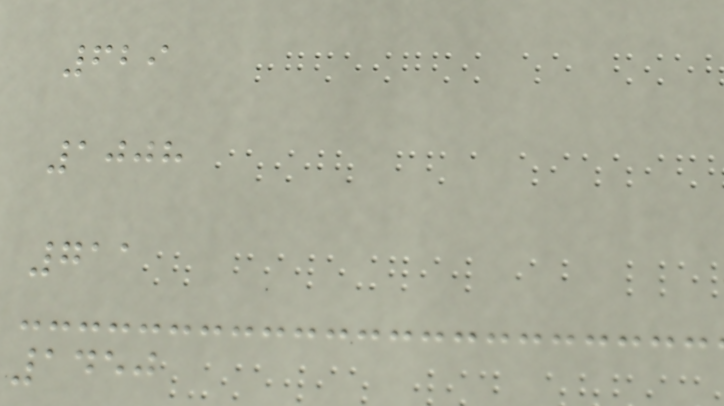629
1008
711
1450
